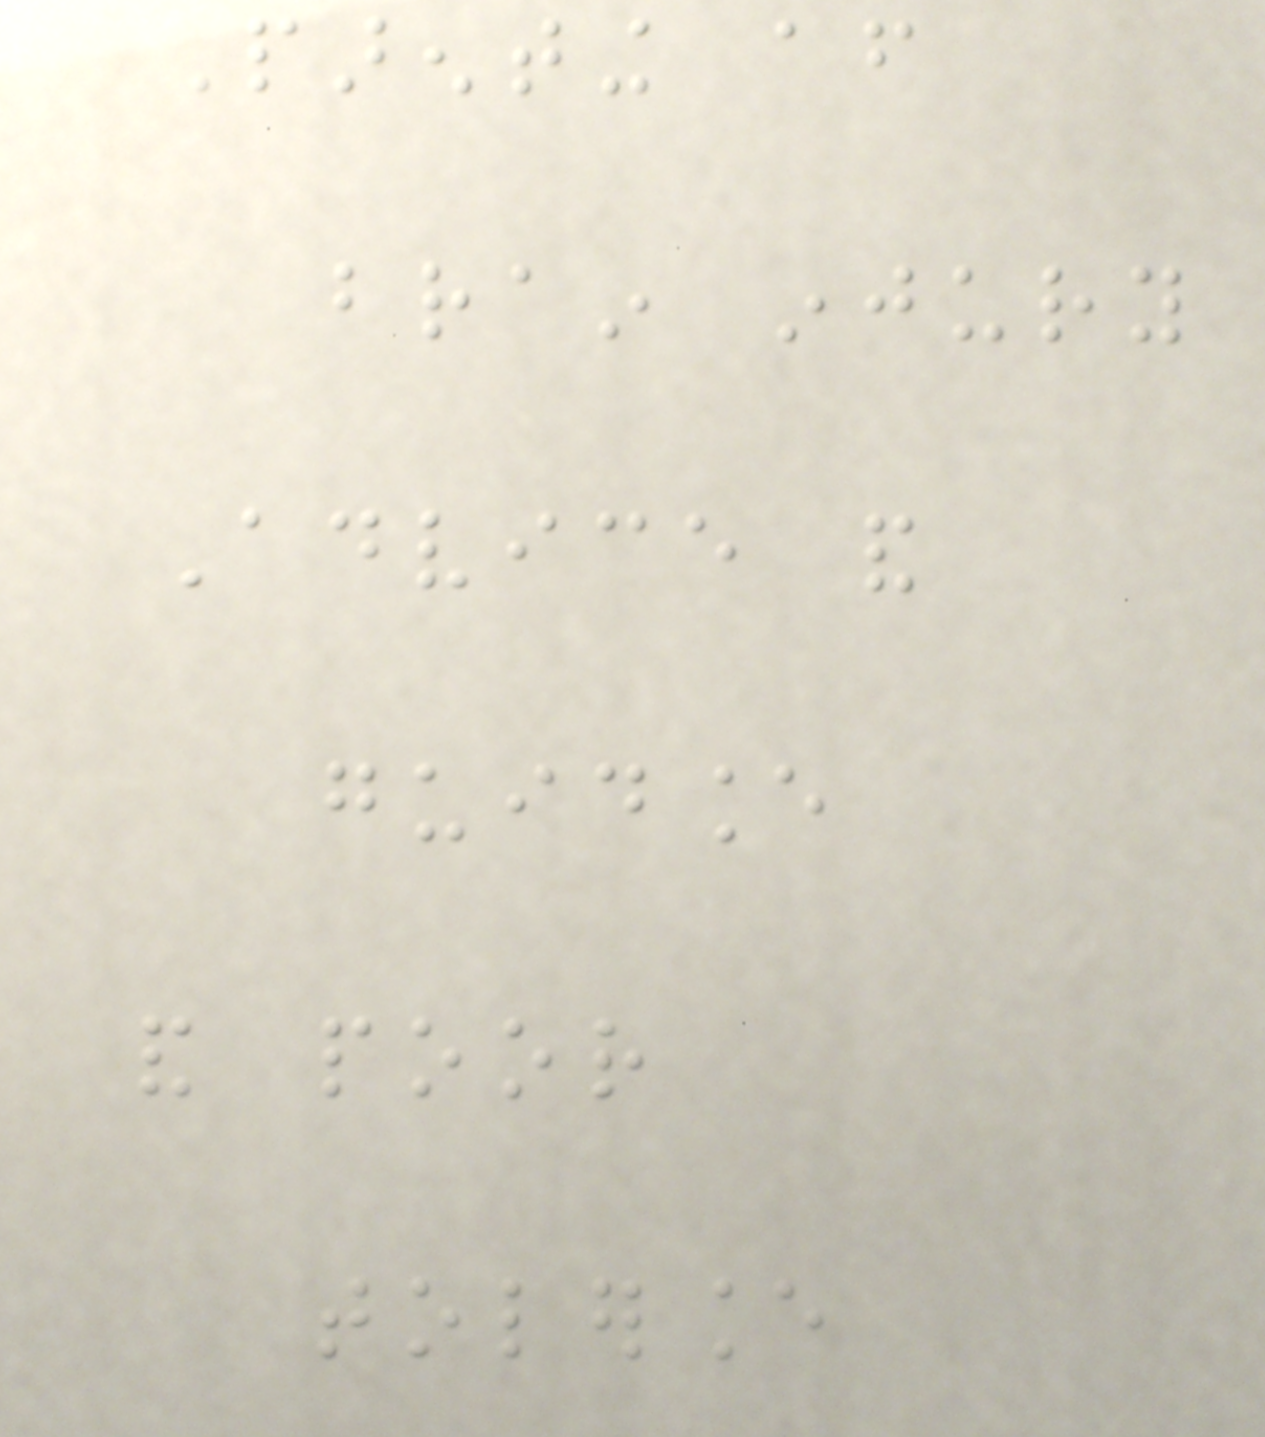Parenting after
brain injury
Advice and
guidance
and poor
tolerance
